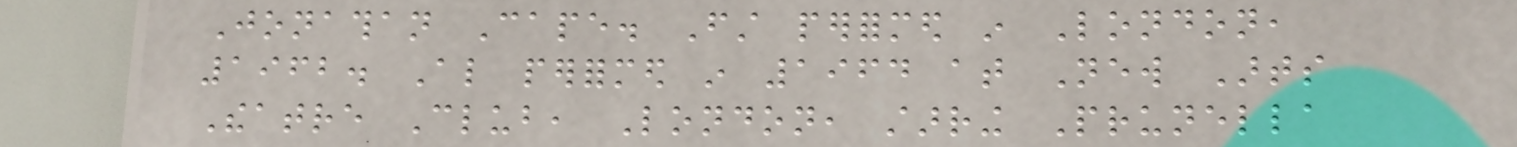Jonathan Cape. First performed in London,
1962. Also performed in 1964 at New Arts
Theatre Club, London, starring Prunella
